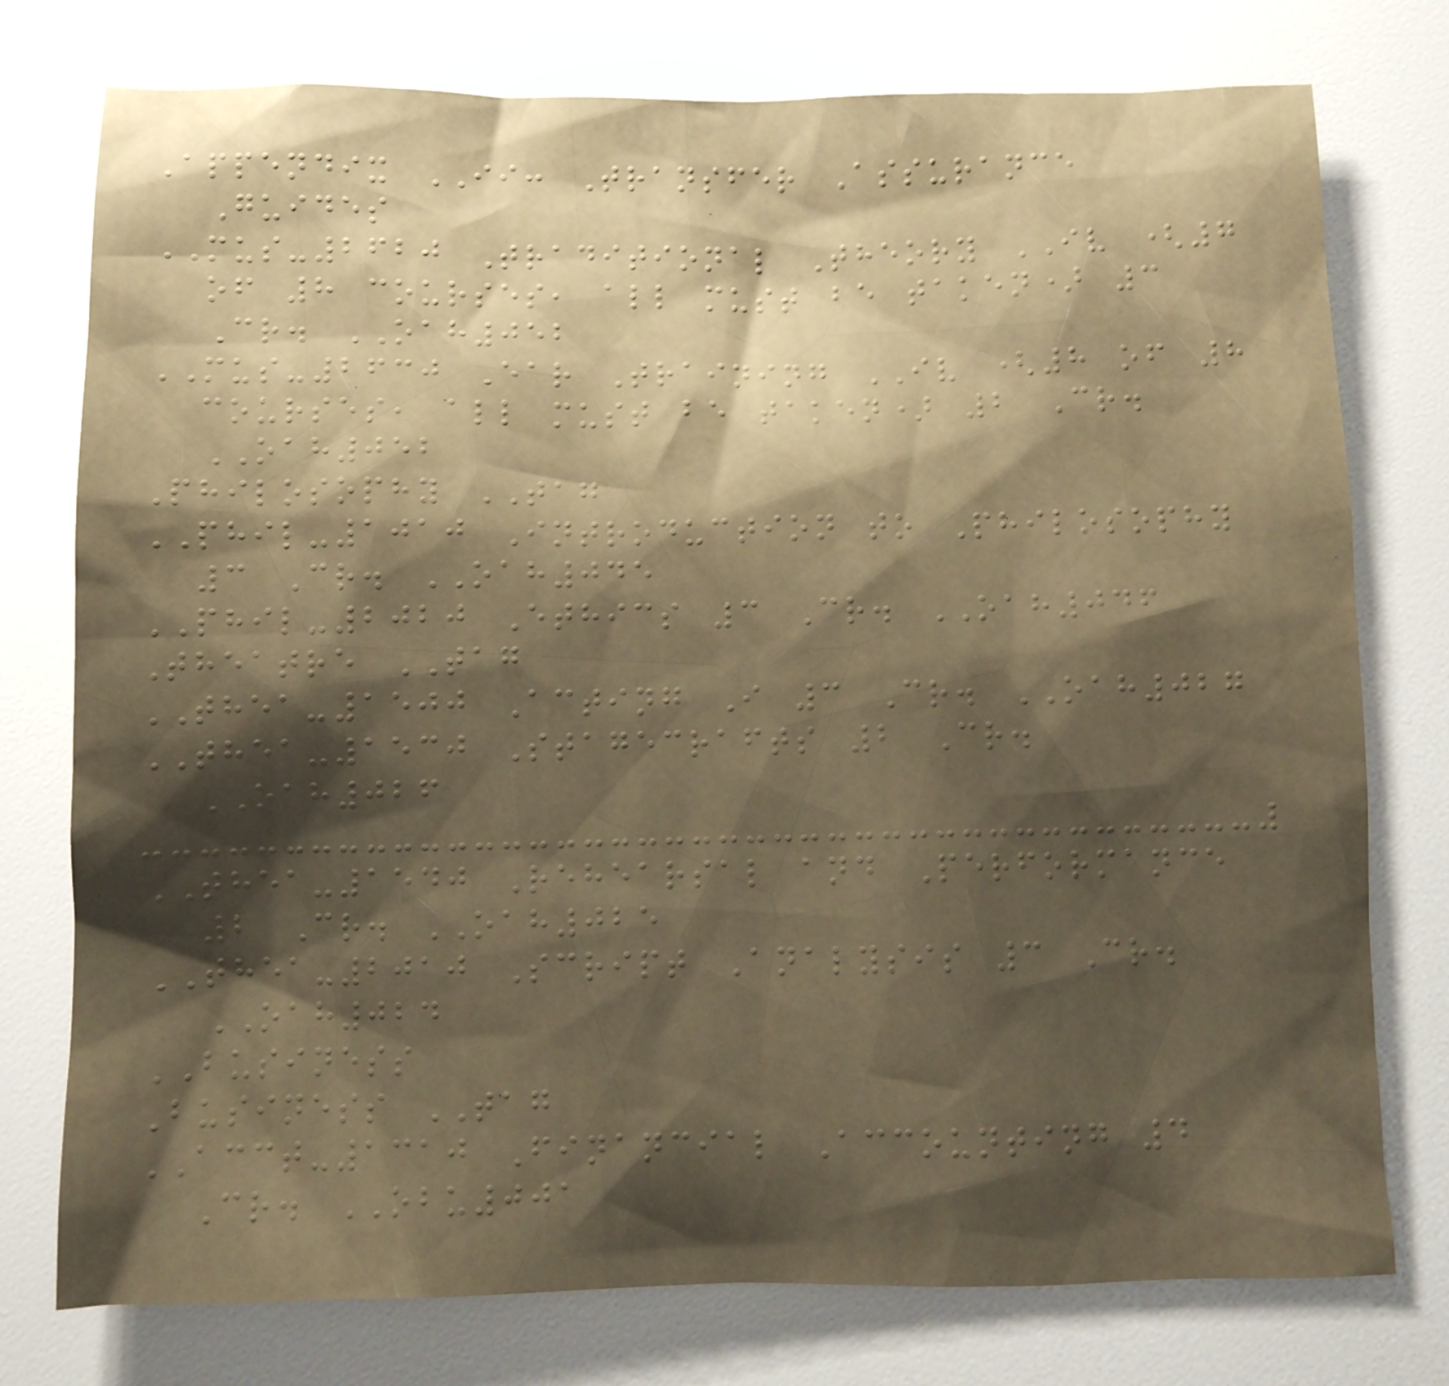Appendix II: Transfer Assurance
Guides
MUS-2620 Traditional Theory IV (7
of 8 courses, all must be taken) 3
Cr. OAH052
MUS-2630 Ear Training IV (8 of 8
courses, all must be taken) 2 Cr.
OAH052
Philosophy TAG
PHIL-1010 Introduction to Philosophy
3 Cr. OAH045
PHIL-2020 Ethics 3 Cr. OAH046
Theatre TAG
THEA-1500 Acting I 3 Cr. OAH027
THEA-1530 Stagecrafts 2 Cr.
OAH026
THEA-1540 Rehearsal and Performance
2 Cr. OAH025
THEA-2010 Script Analysis 3 Cr.
OAH024
BUSINESS
Business TAG
ACCT-1310 Financial Accounting 4
Cr. OBU001
